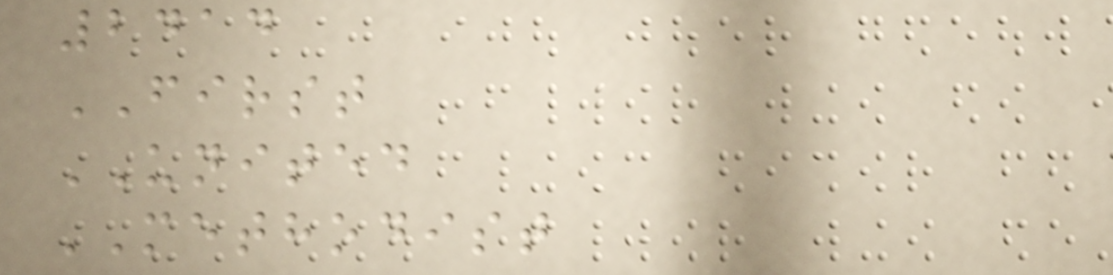2414
FIRST
UNITED
METHODIST
